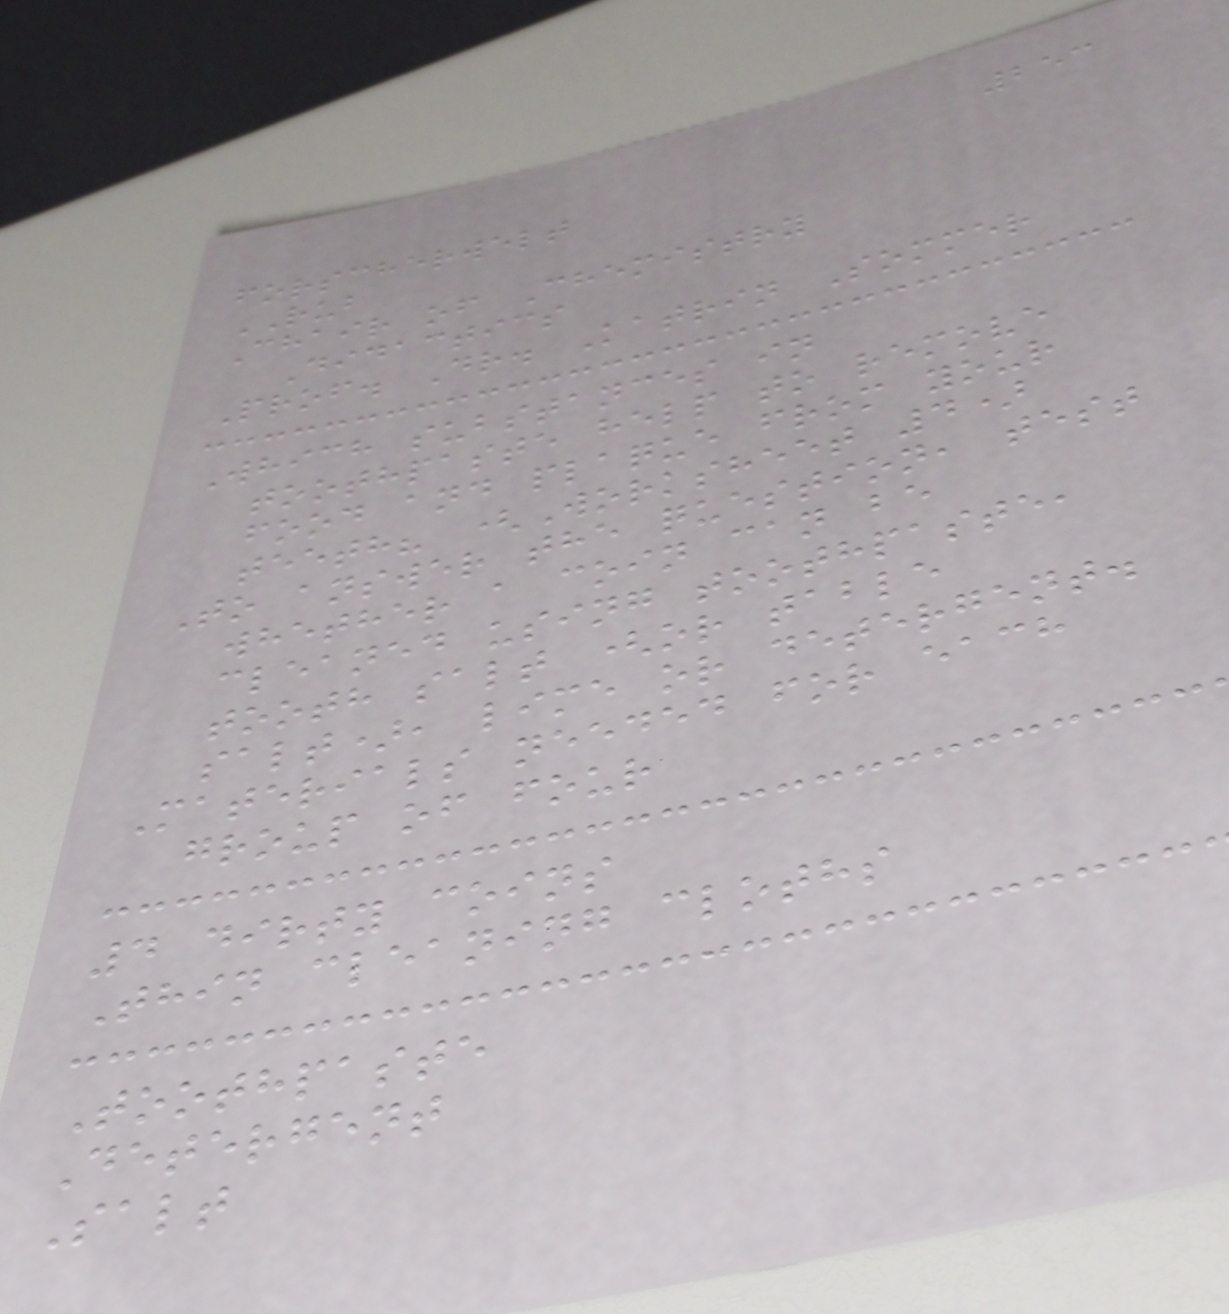253
forscherwelt
RUB
Chair of Chemistry
Didactics
Prof. Dr. Katrin Sommer
Which substances in
toothpaste help to remove
food and plaque from your
teeth? (Worksheet 4)
To answer the question, test
whether a coin can be
cleaned using toothpaste,
tooth salt (or table
salt), lime or detergent.
Materials needed for each
group of four
4 dirty coins
Thin cleaning cloths
Toothpaste
Detergent
Salt
